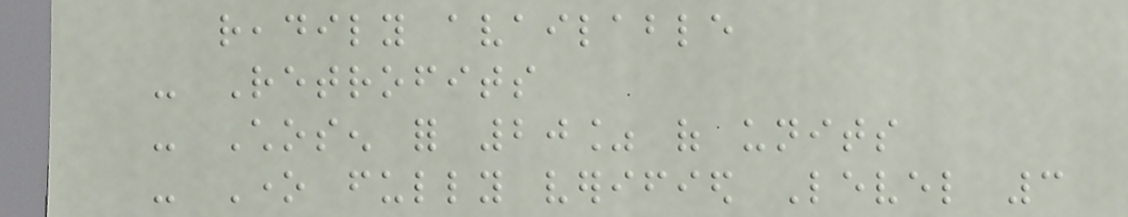readily available
- Retrofits
- Chosen for 20% of units
- One fully verified Level 3
